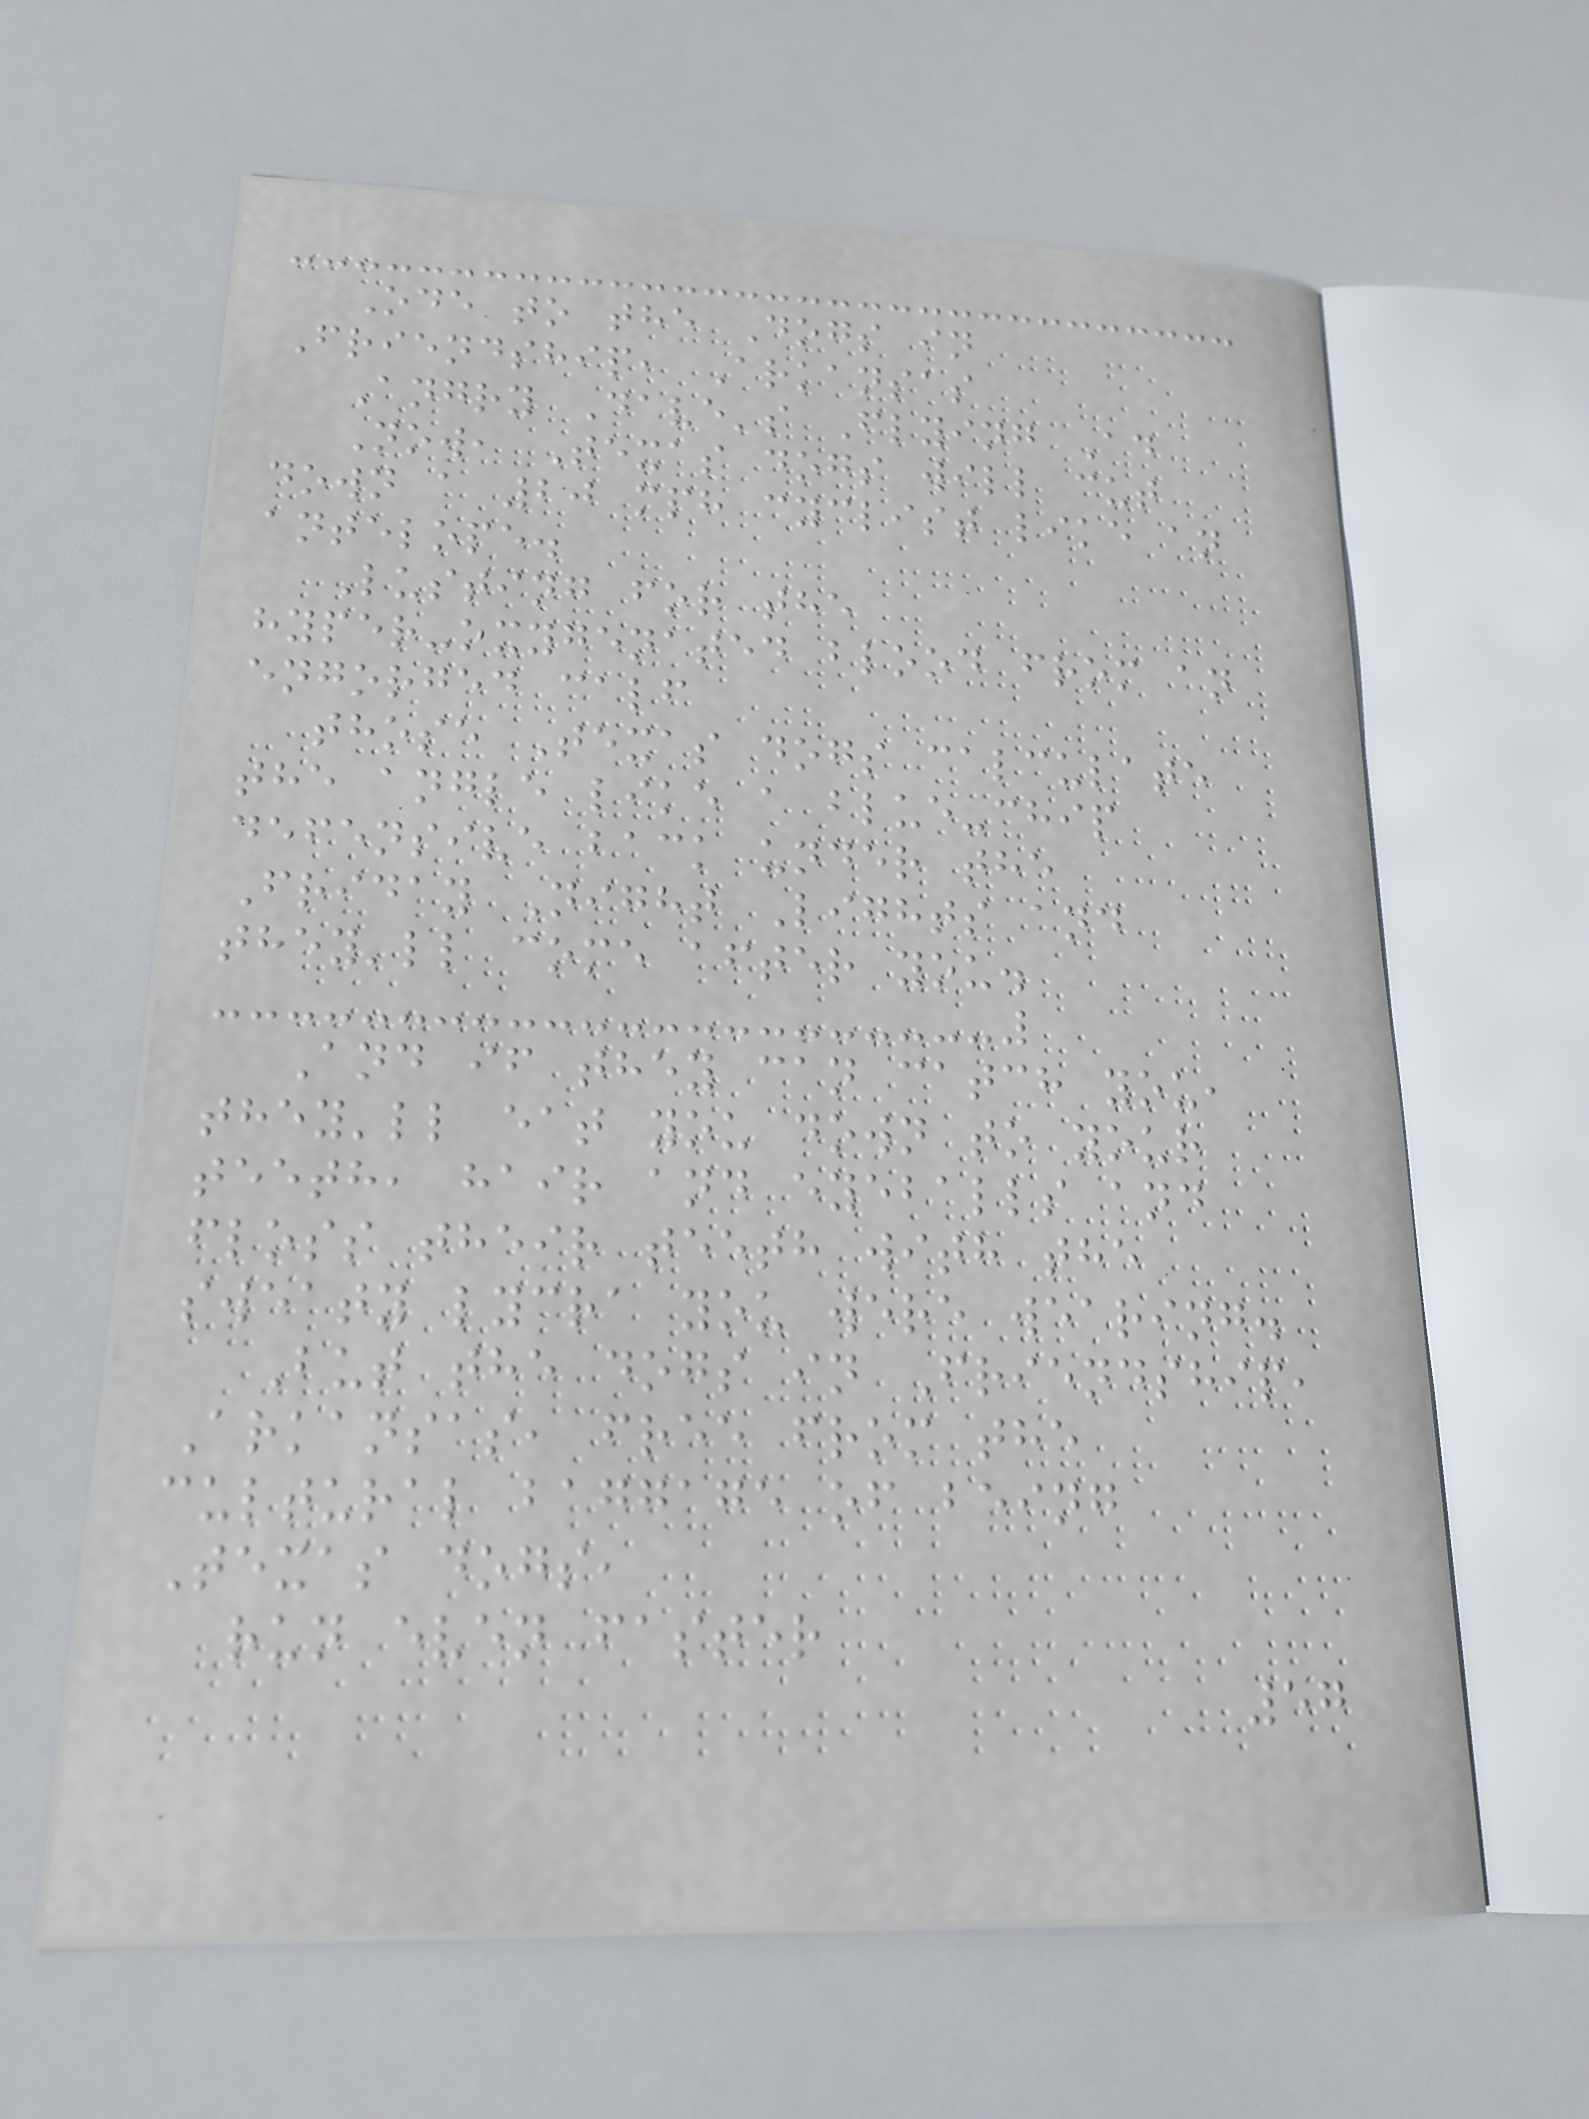Ode to the Dogs in
Friendship, Arkansas
Angry Dave's Flying Ad
Now, Texas dogs will cut
down a 20 mph cyclist like an
antelope.
Lusting for the
hyper-oxygenated blood from an
engorged calf
those Texas dogs calculate
the angle like a blue-chip
defensive back under the
Friday Night Lights and
they'll come after you.
And if they can catch you,
they'll eat you down to your
teeth, hair and eyeballs and
floss their teeth with the
sweaty lycra you were wearing.
But the dogs in Friendship,
Arkansas, free from the
cultural baggage of being
Texas dogs,
run even faster
57
